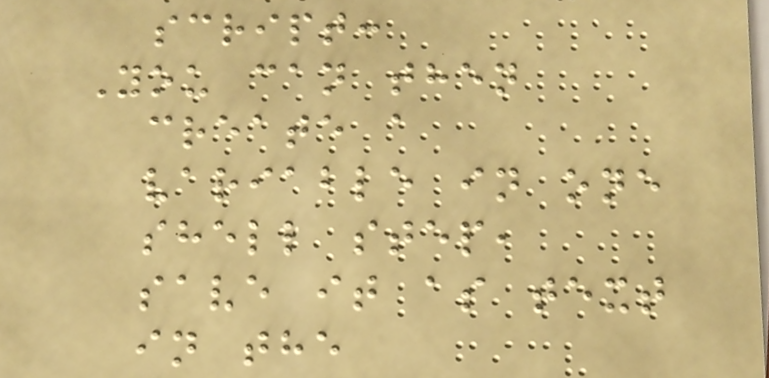script:
You can then
create a
variable in one
shell step,
save it as text
in the
